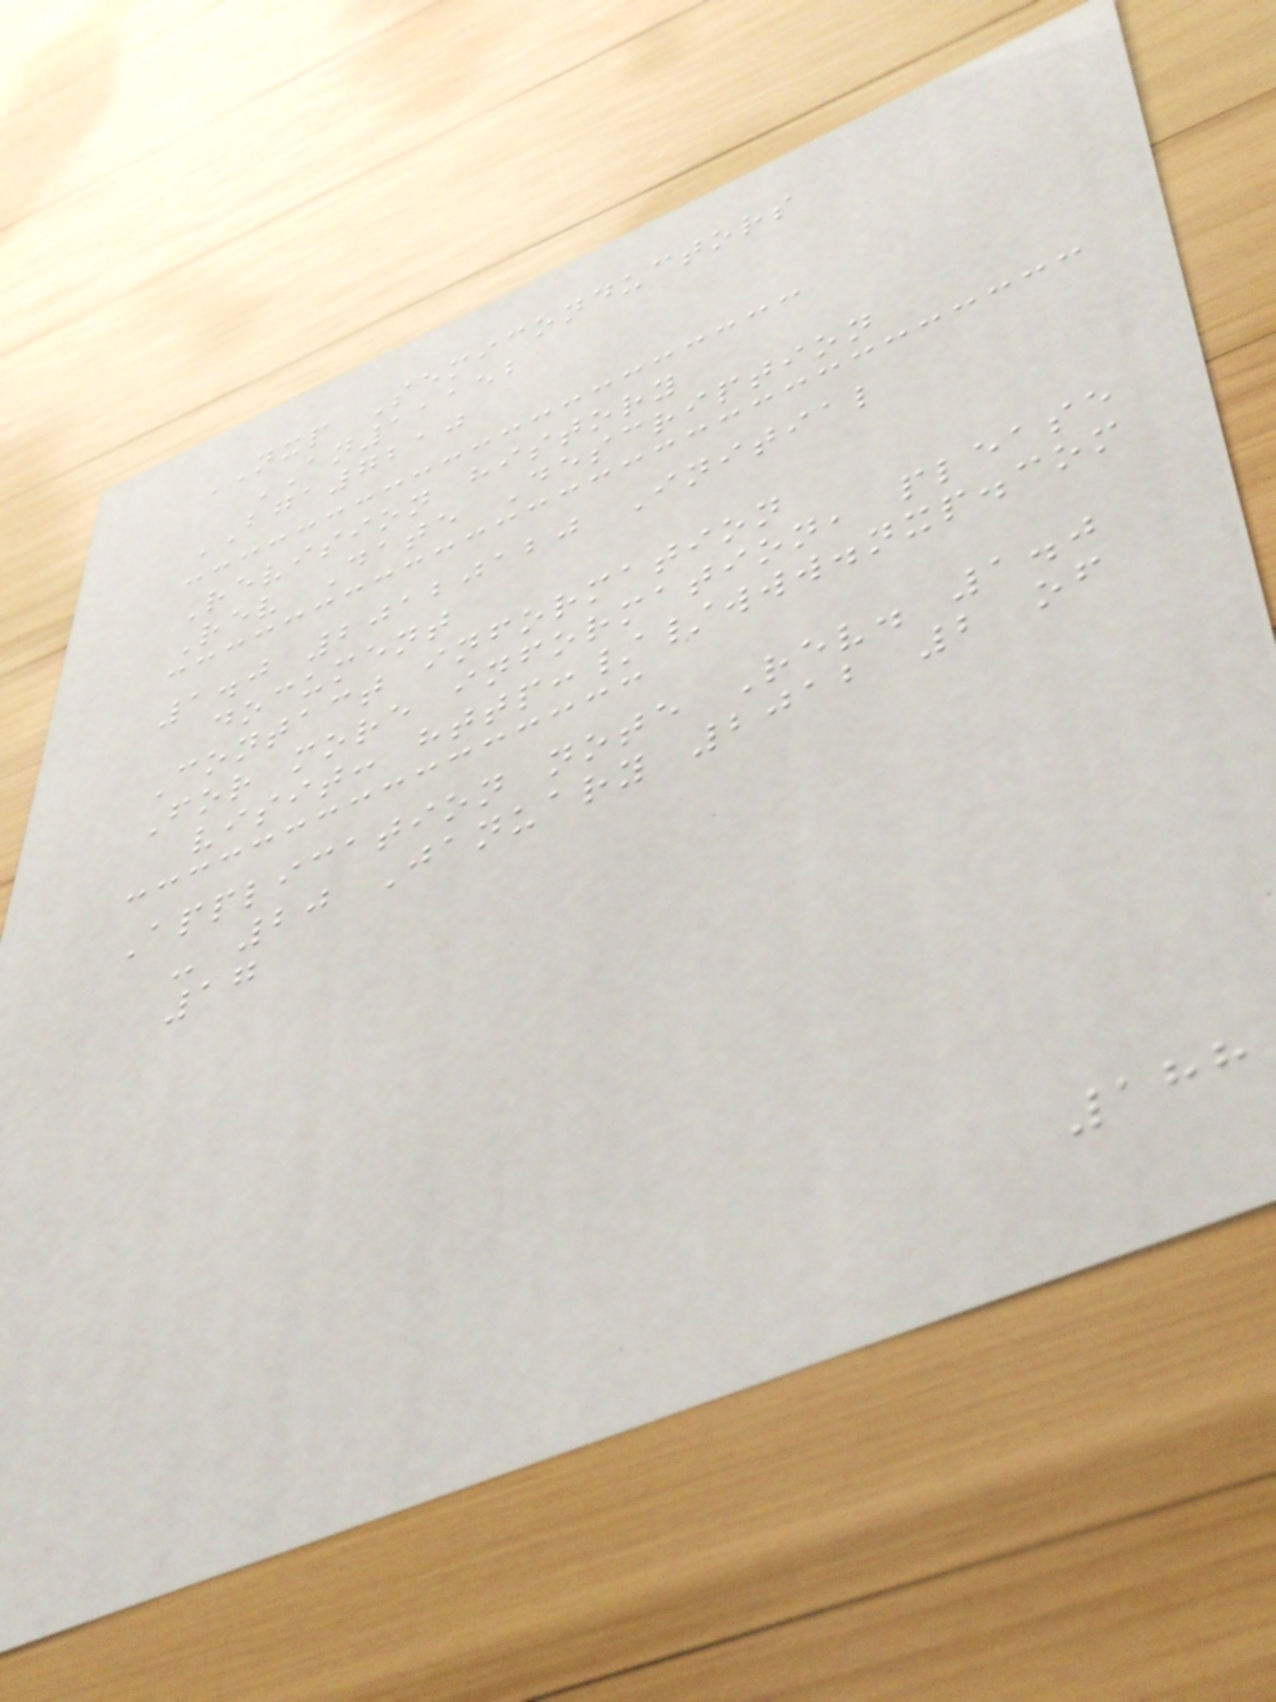NXP Semiconductors
AN11152
BGA7210
Revision history
Rev Date Description
1.0 20120120 Initial
document
Contact information
For more information, please
visit: http://www.nxp.com
Application note Rev. 1.0
- 20 January 2012 2 of
17
188
